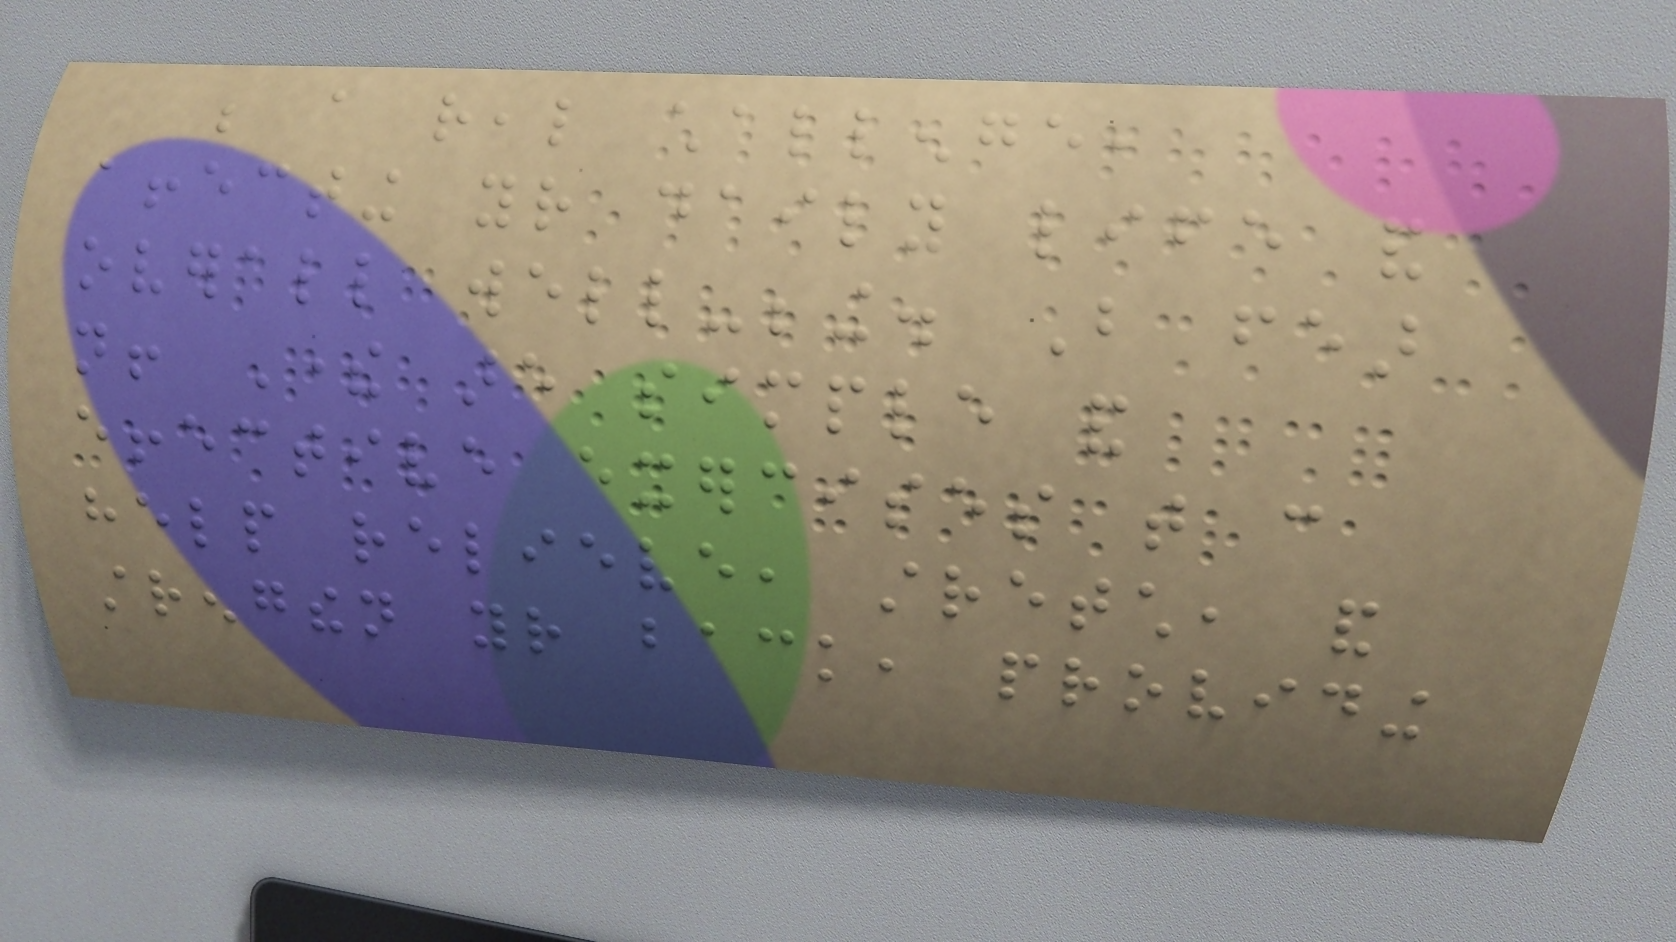be a real challenge,
affecting your daily life and
overall well-being. But fear
not! There are simple and
effective exercises that can
help relieve, stretch, and
strengthen your back, providing
